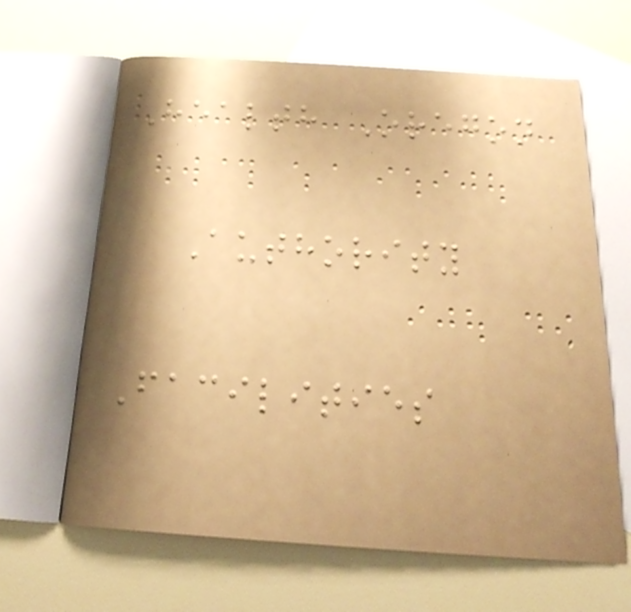Health Oregon
Authority
Facilities
